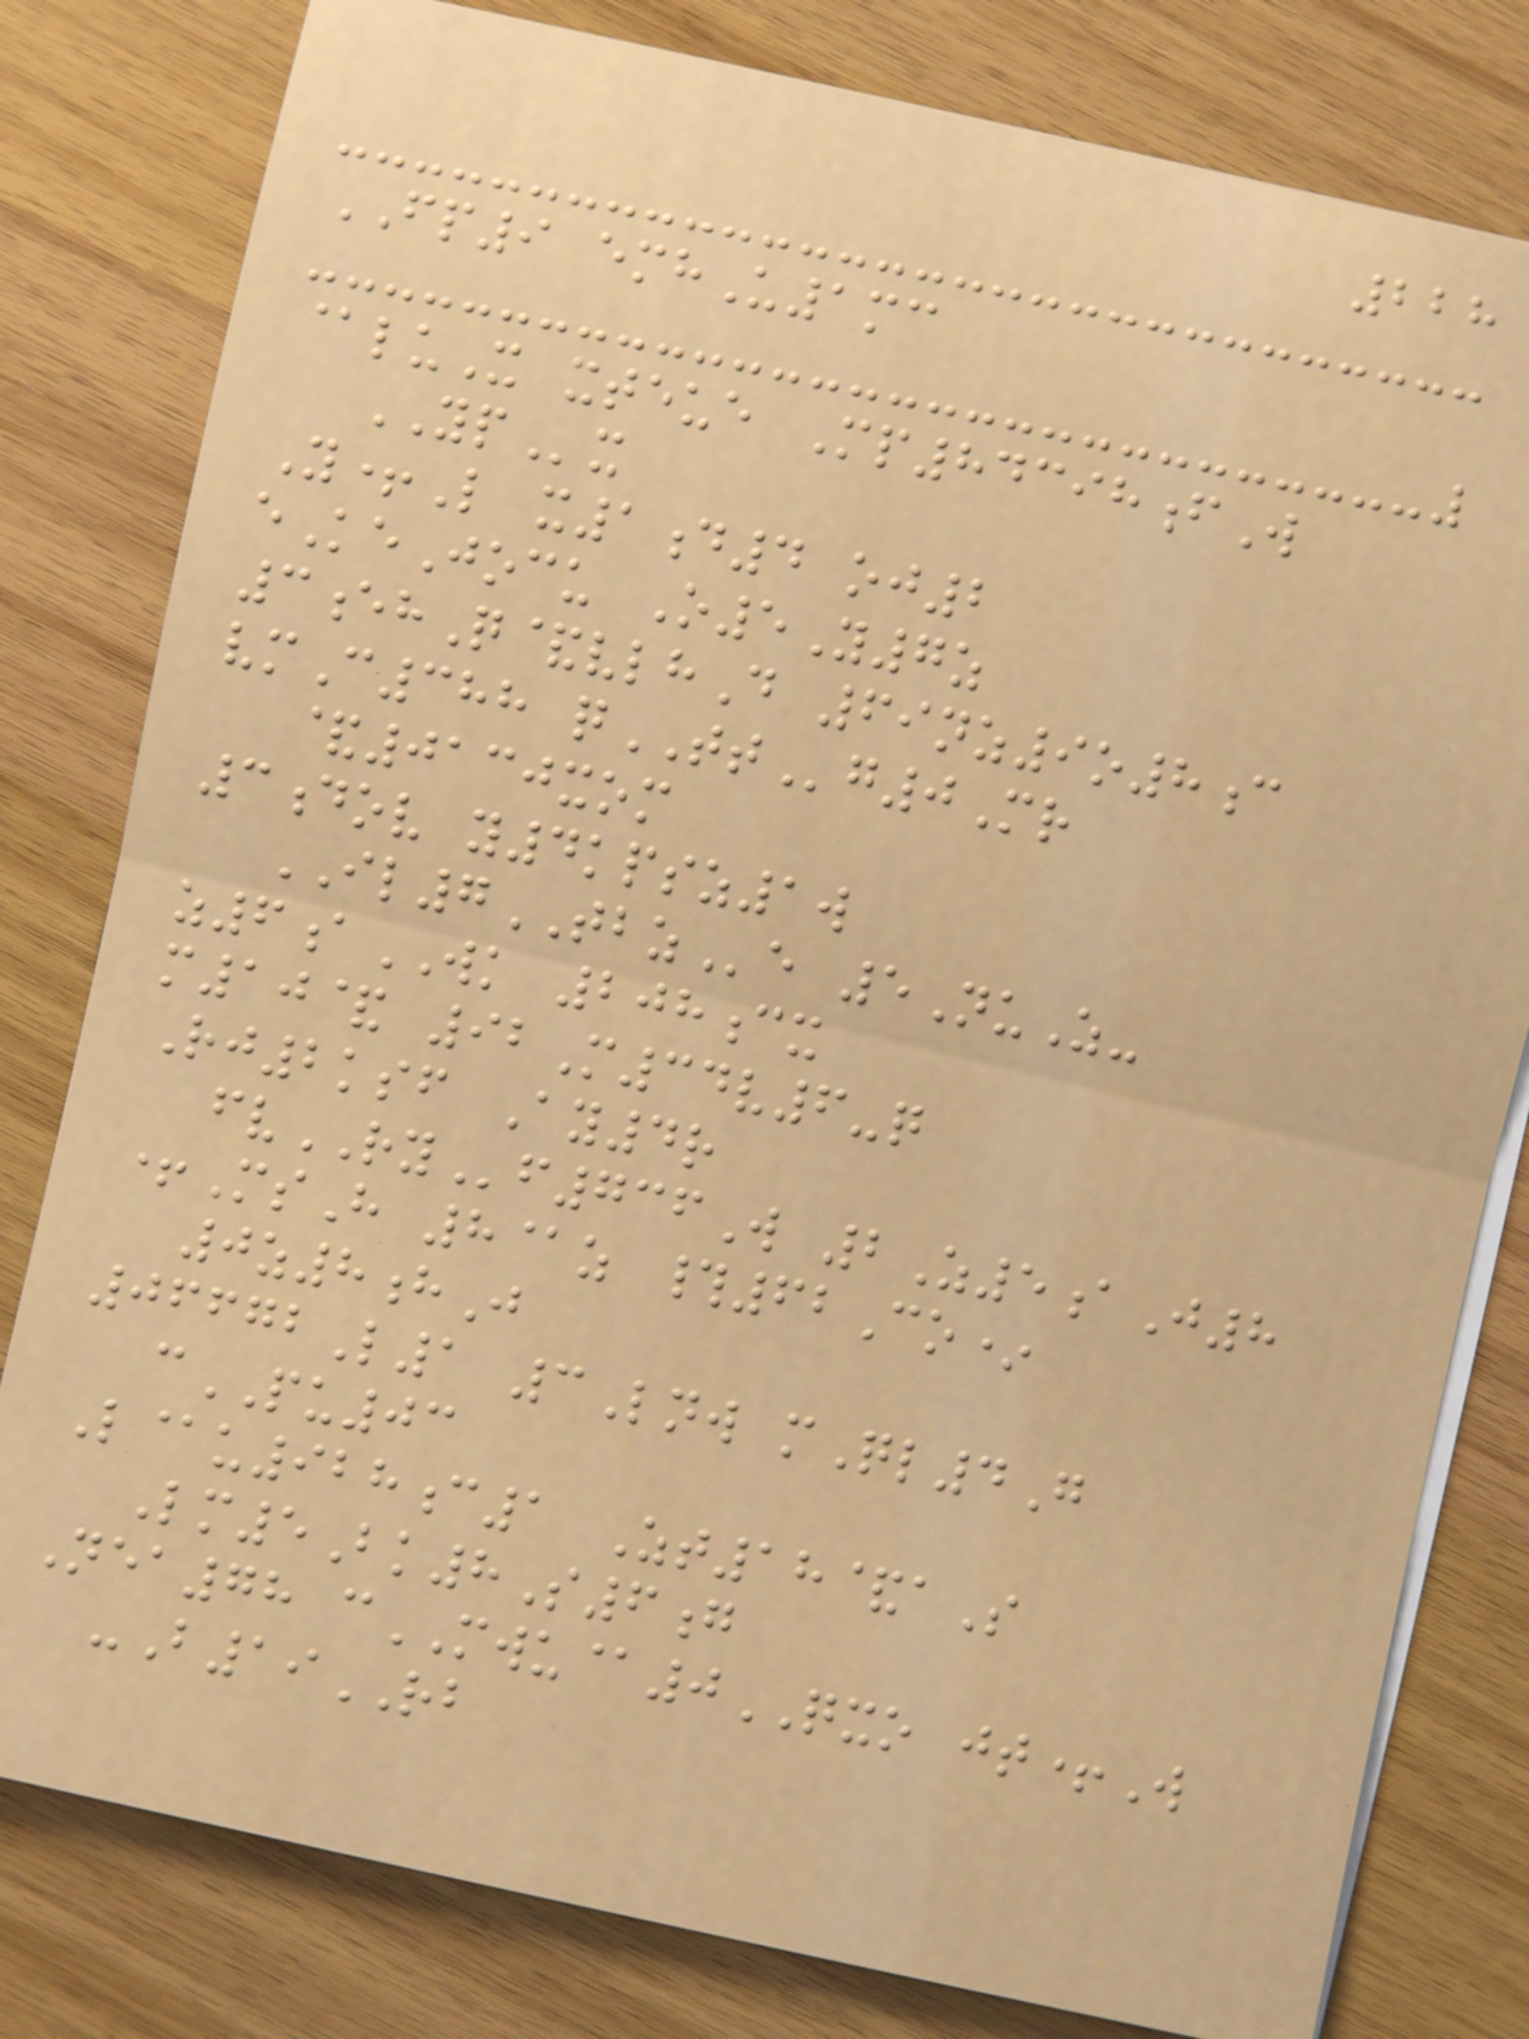228
FP9 emhU1mc
@luX xteue Mp84398fW
YPx
Y+L x1d4 oj2
eKeJocu O5Y7z
3ehQ&vlhD 69nz9o8c
vmC388 qTTg0Mr
&0130xom
3dov y4kpsz1w
IL7TBZe 5NuZ-
z6aWK 208cx
m10& 92M34v6-q
Rj2ksf Ay4r
fvRYf736W 2Z5aJ8
+MsH 8@z #62Co*
0z8hJ
06672L1 3Lnw mQl4G
cPU03
L@u928c1 Zt18&aS
Lm5Bk8S6g
Nea78 cMWU@0QXO jt+W
-B19RB
